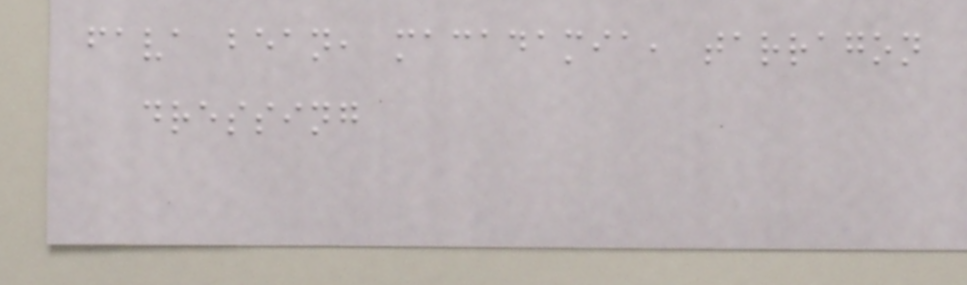fava bean, macadamia, tarragon
dressing
